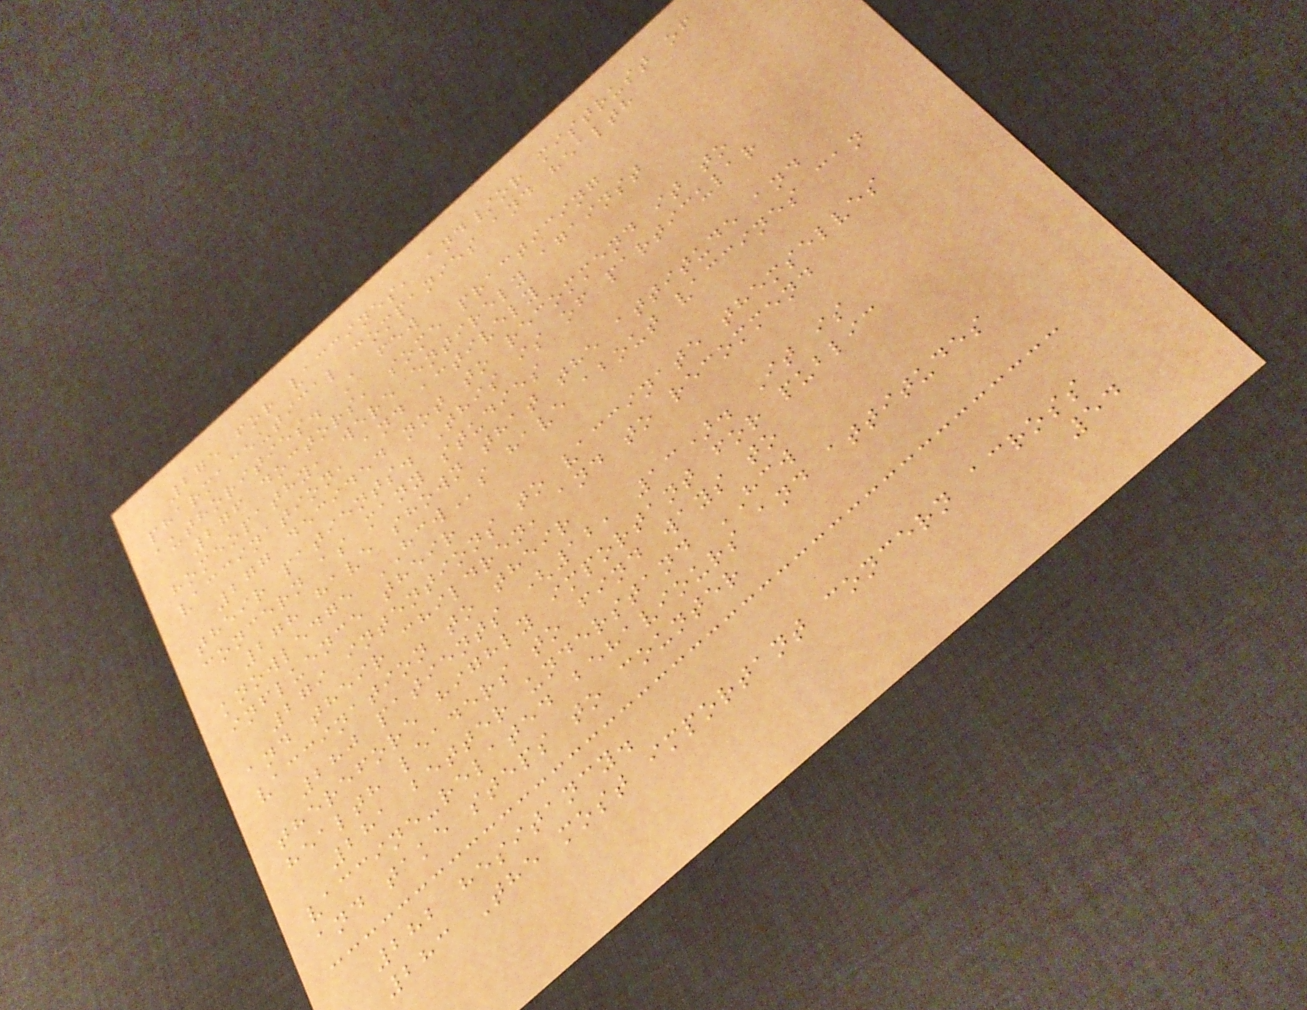275 for vaccines, and/or mistrust of
pharmaceutical companies and health
authorities. A few
276 doctors, some practicing
homeopathy, were entirely against
vaccination, and actively
277 decided not to recommend it to
their patients. This is of particular
concern as many studies
278 have shown that the attitude and
knowledge HCWs have about vaccines can
influence their
279 intentions to vaccinate themselves
and their children, and to recommend
vaccination to their
280 patients (12, 13). It is
therefore highly important for public
health leaders to find ways to
281 better understand HCW
vaccine-related behaviours and attitudes
and take steps to counter
282 hesitancy.
283 The most important concern across
54
